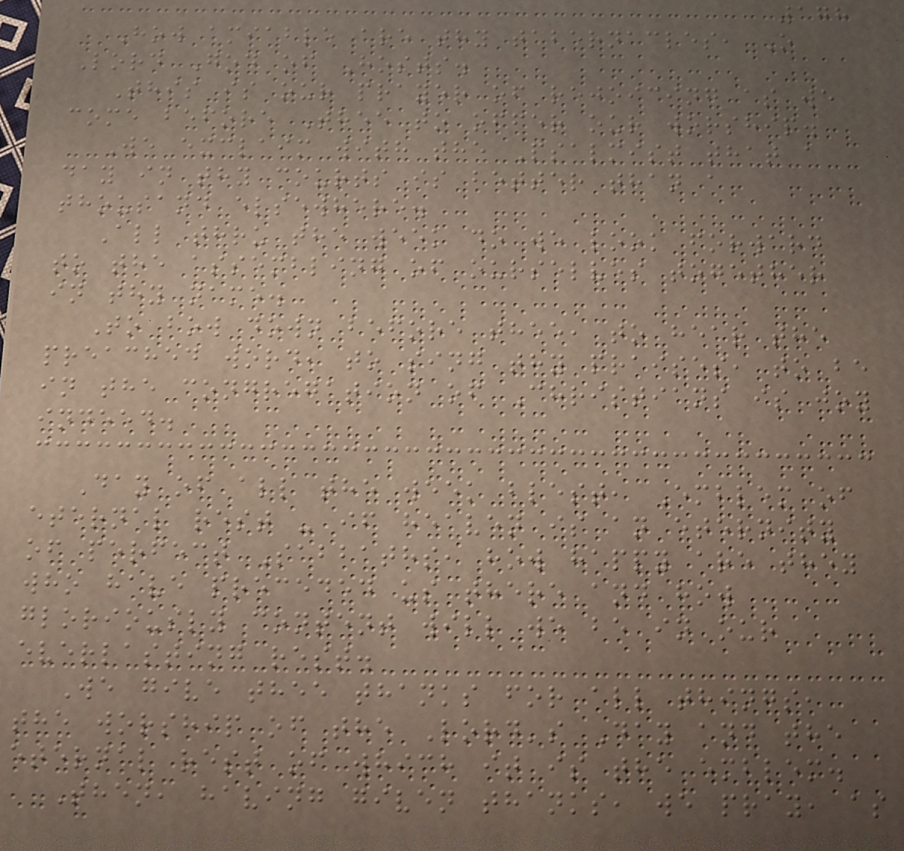178
How amiable are thy tabernacles, O
Lord God of Hosts.
This is our prayer of rejoicing as we
come before Thee to offer our worship.
We exclaim with the Psalmist that a
day in thy courts is better than a
thousand elsewhere.
All thru the week do we look forward
to the assembling of ourselves together
in thy name.
To bow down before thee, to hear the
preached word, to sing thy praises, to be
in the congregation of Christians is joy
indeed.
Day of all the week blest, Emblem of
eternal rest - if heaven is an eternity
of perfect Sabbaths, how happy are they
who have preceded us there and how
gloriously content will we be in our
everlasting rest.
We give thee thanks for all things,
the worship of the Lord's Day and the
eternal rest of which it is the emblem.
Then, having given thanks, we pray, as
